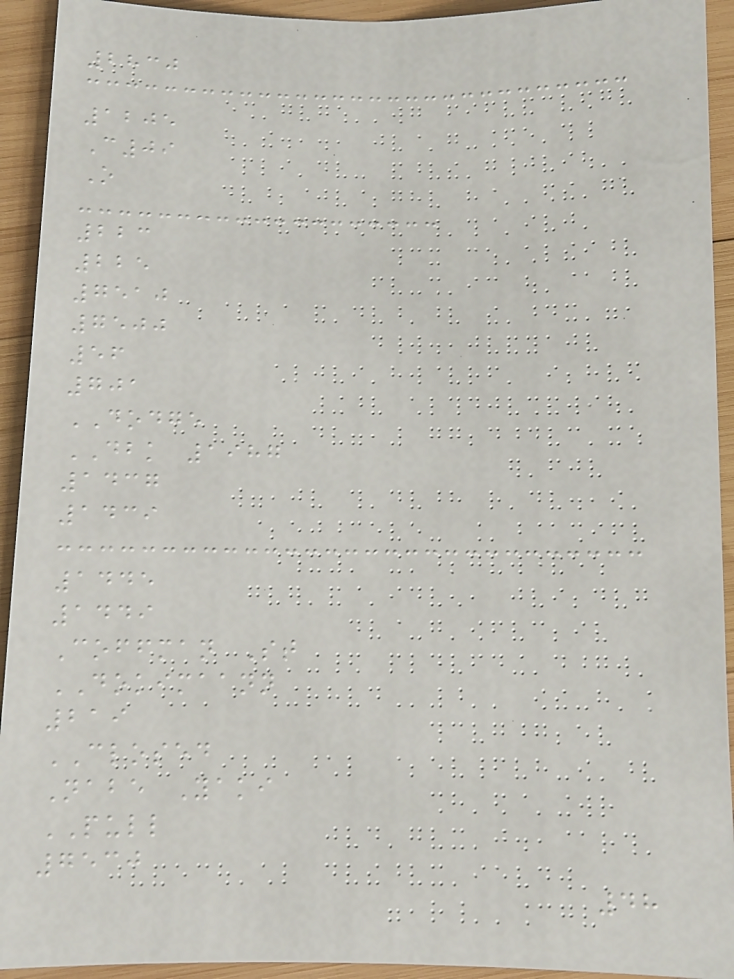2830
1205
C09
O
223
225
7510
7500
56
701
DODGE
DBK 1987
1437
1439
1445
1449
Coffman St
DOKIMAANN
219
CLOSED
Nabe Yaki
PULL
7530
48
